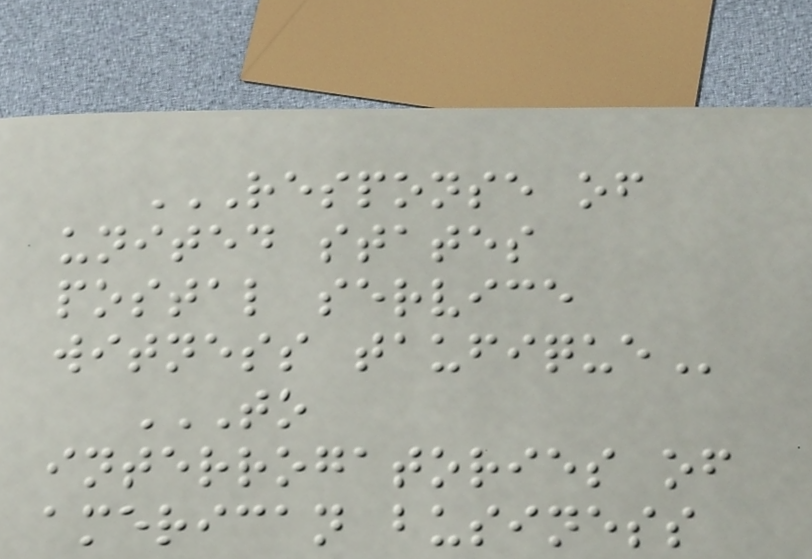RESPONSE OF
UNITED STATES
POSTAL SERVICE
WITNESS TAUFIQUE
TO
INTERROGATORIES OF
AMERICAN BUSINESS
